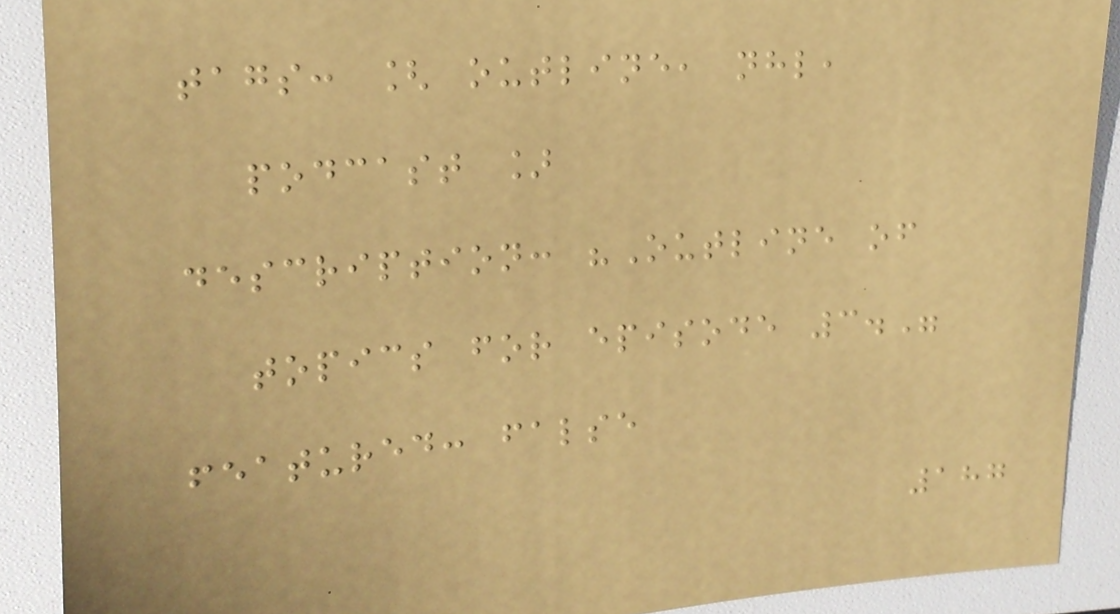tags: [ outline, nhl,
podcast ]
description: "Outline of
topics for episode 3."
featured: false
187
